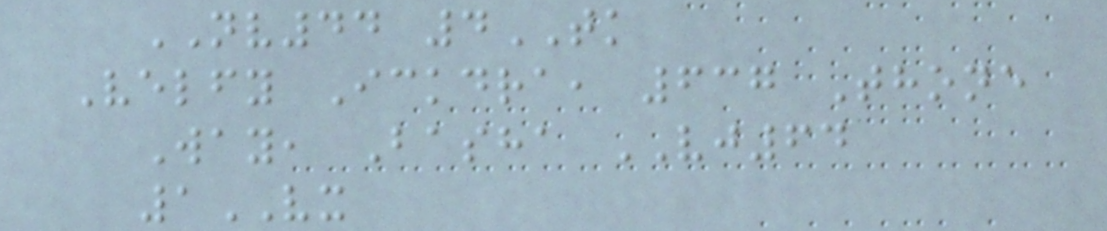NV44 4TK
Velfy Ickdra, 637 Thone
Way, Basha VJ64
1VX
